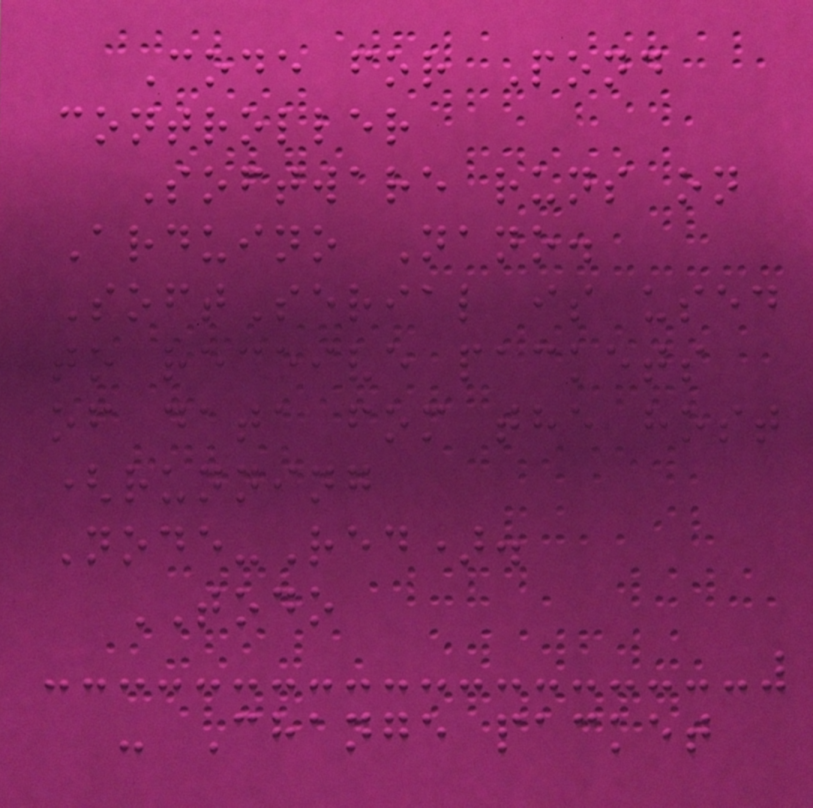Code for Pond
controller
Software runs on
Arduino Nano.
SoftSerial is used
to receive packets
of data fom the host
(running
Node-Red).
TODO
- Change packet
